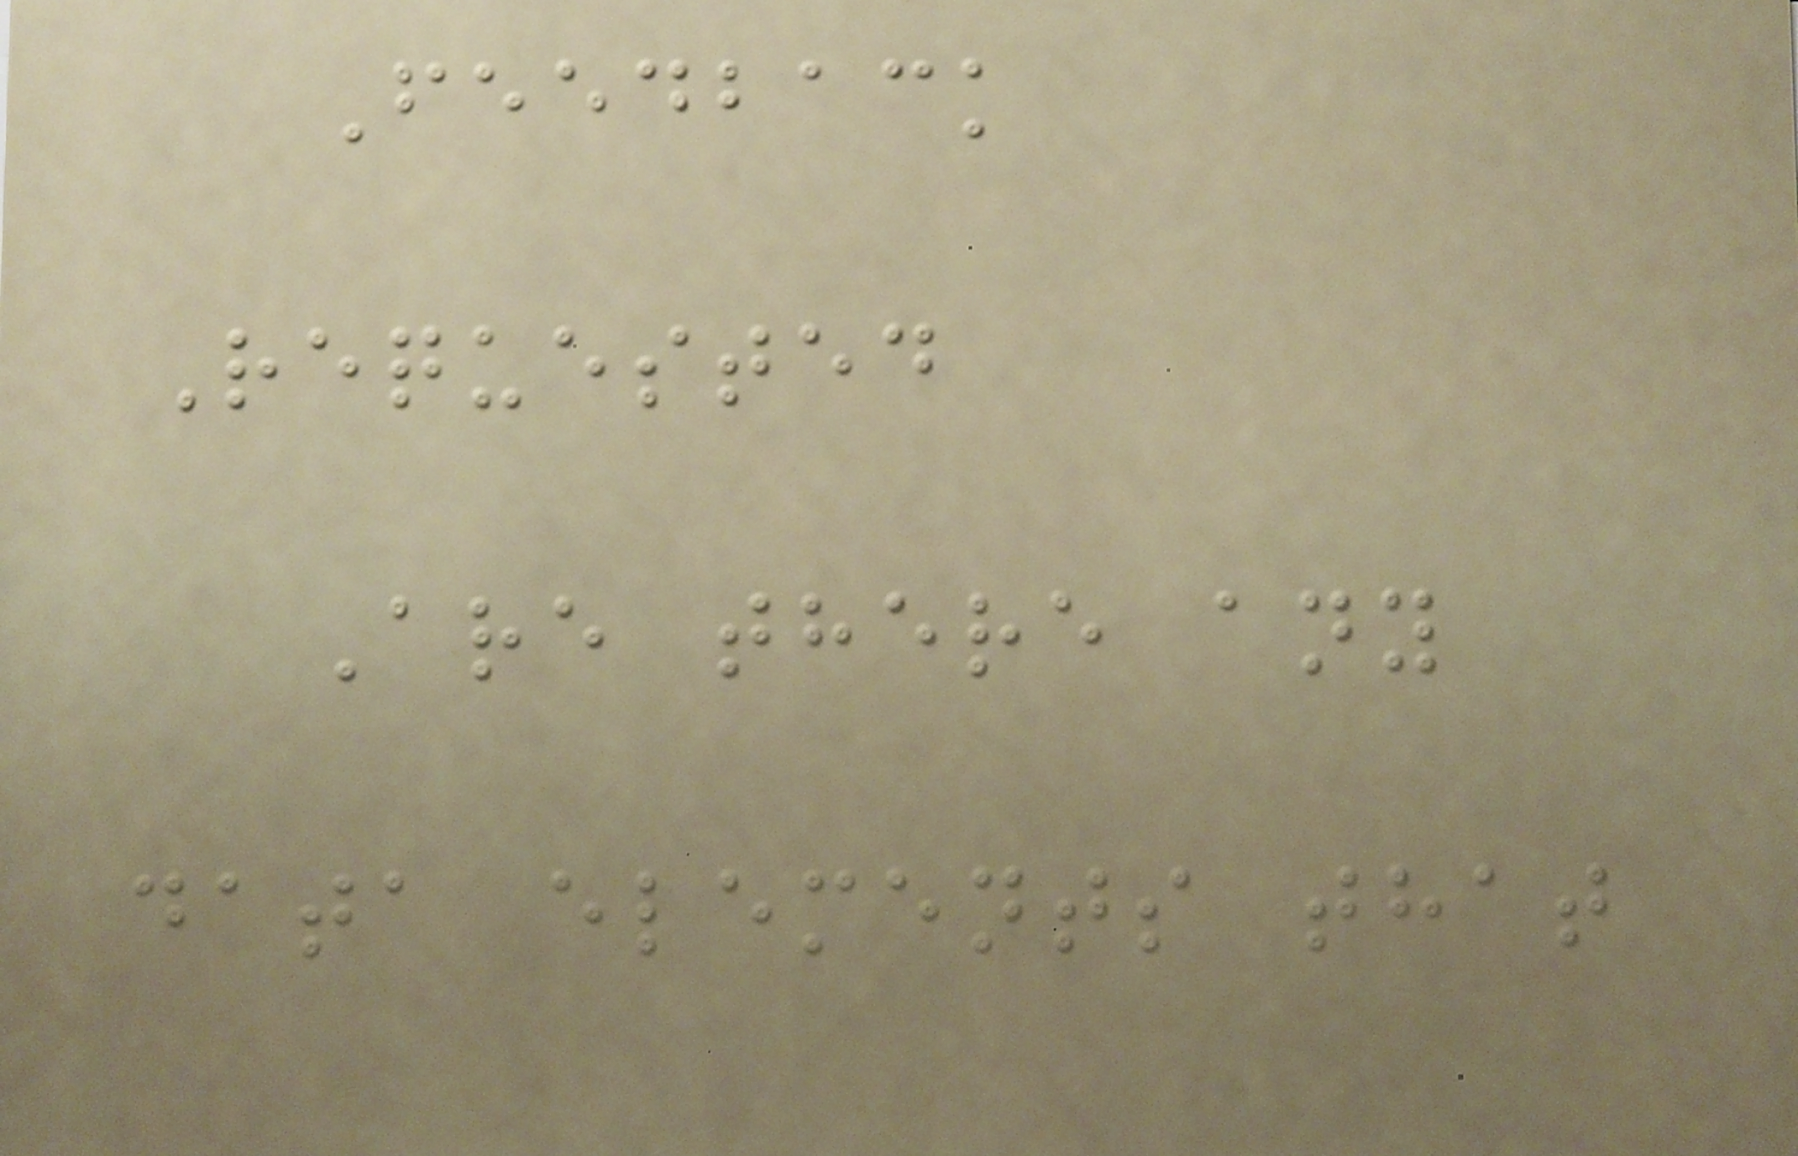Feedback
Requested
Are there any
data elements that
